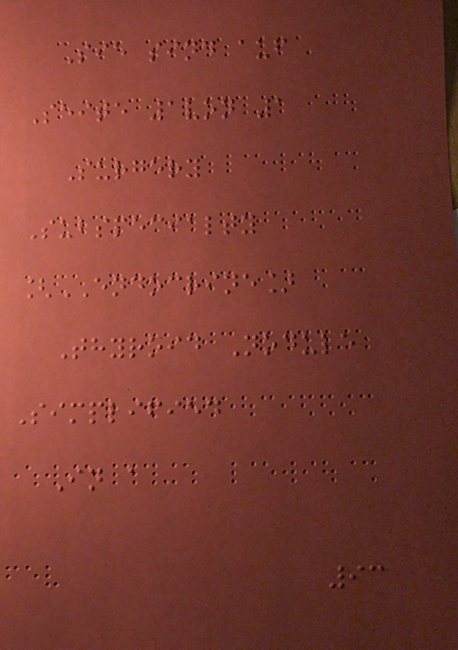Sie sind auf
Seite 1von 1
Surgery
Subspecialty
[ENDOCRINE]
Thyroid Nodule
Simplified
In a
93
